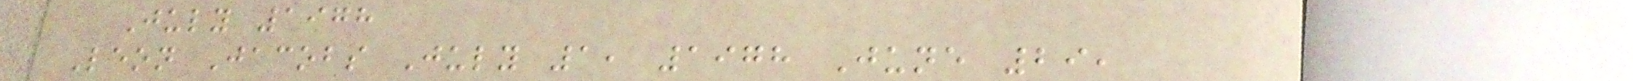July 1978
Leon Jacobs July 1, 1978 June 29,
